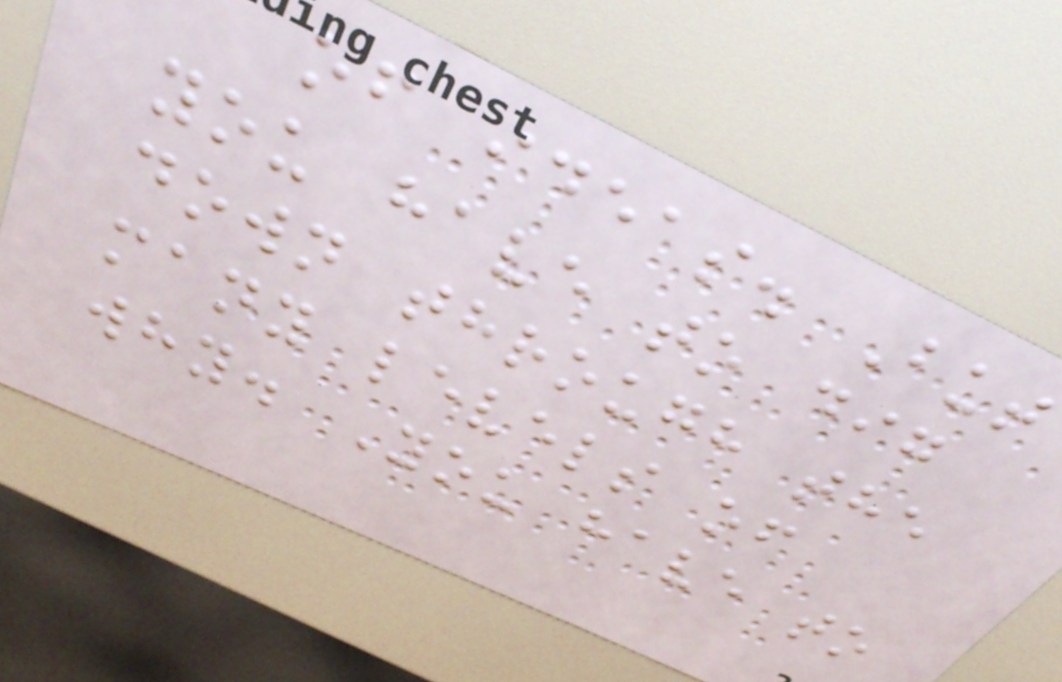of ideas. But
you have to dig
down through the
many levels of
why. You have to
